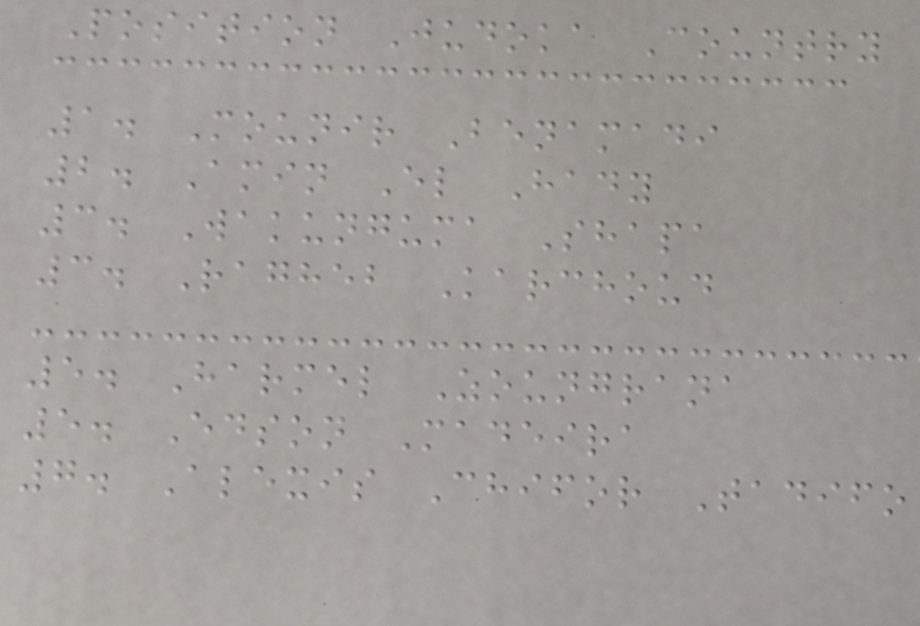Position Judoka Country
1. Mounir Benamadi
2. Amin El Hady
3. Wakunguma Shapa
3. Ragheb Karchoud
5. Harmel Zoungrana
5. Edson Madeira
7. Alexis Chifor Tadifo
